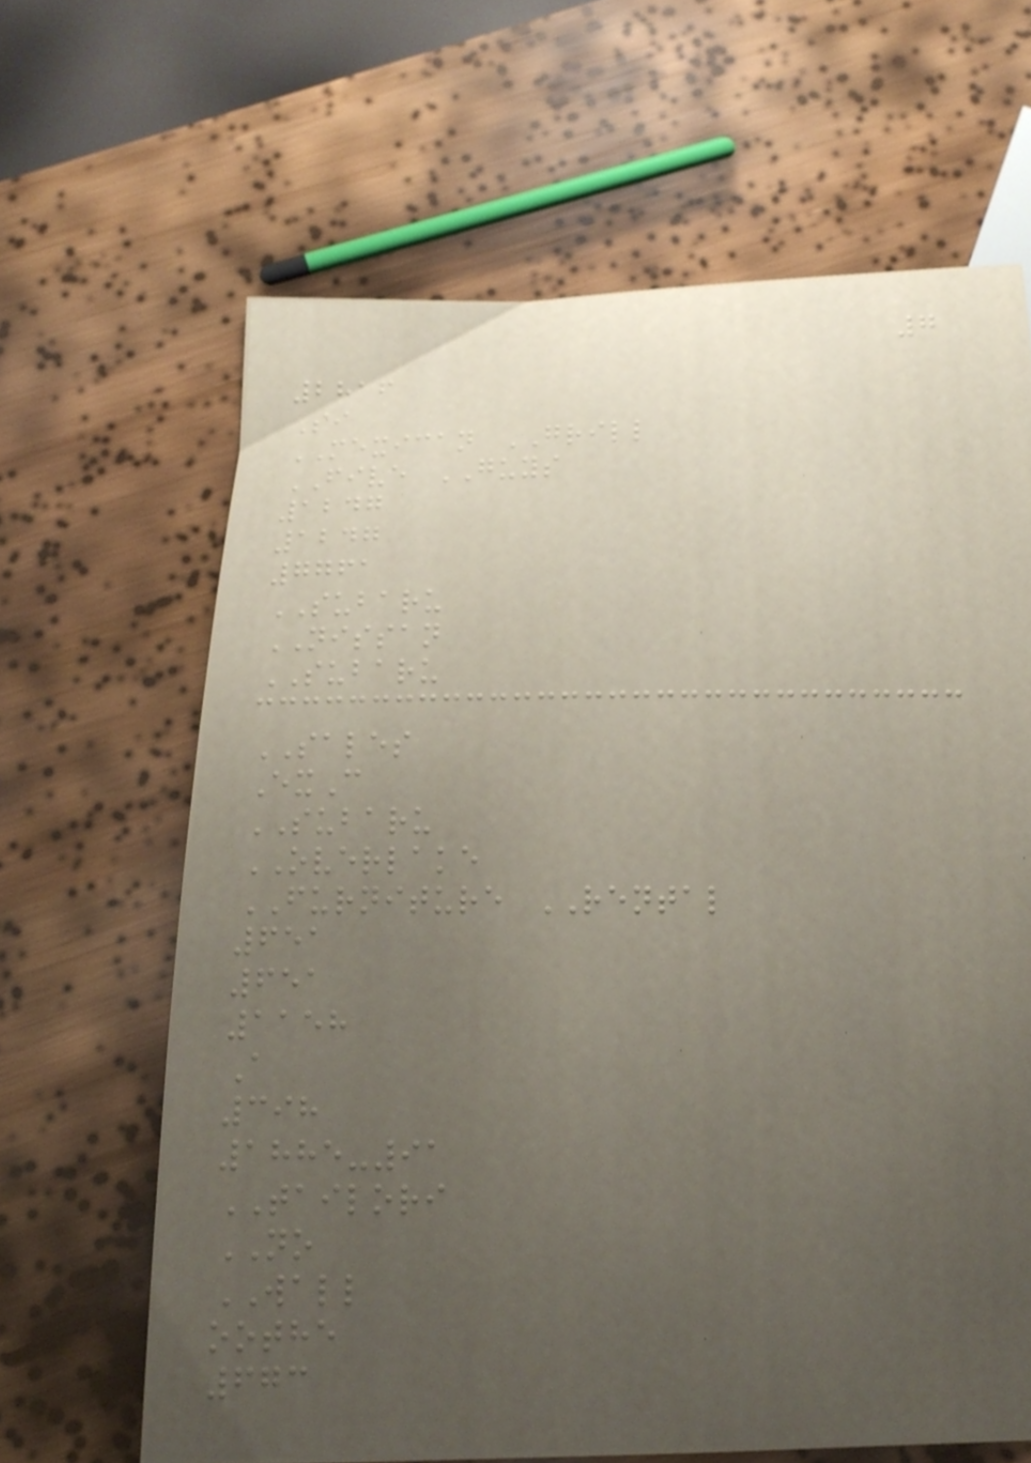7
2816
Si
MEXICAN GRILL
FIVE GUYS
1247
1247
7761
SUBARU
NISSAN
SUBARU
SALES
ExC
SUBARU
OVERLAKE
FURNITURE RENTAL
651
651
1158
A
398
1885-91
TAILORI
NO
WALL
oothe
673
